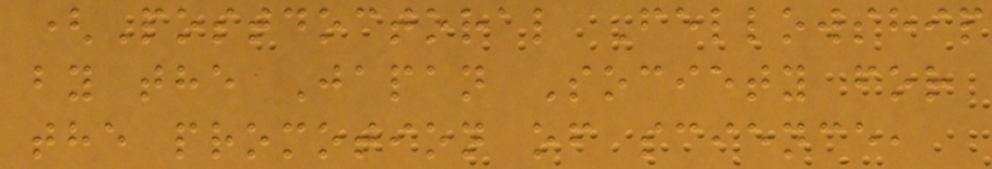(Postdoctoral Fellowship
by the Japan Society for
the promotion of science,
